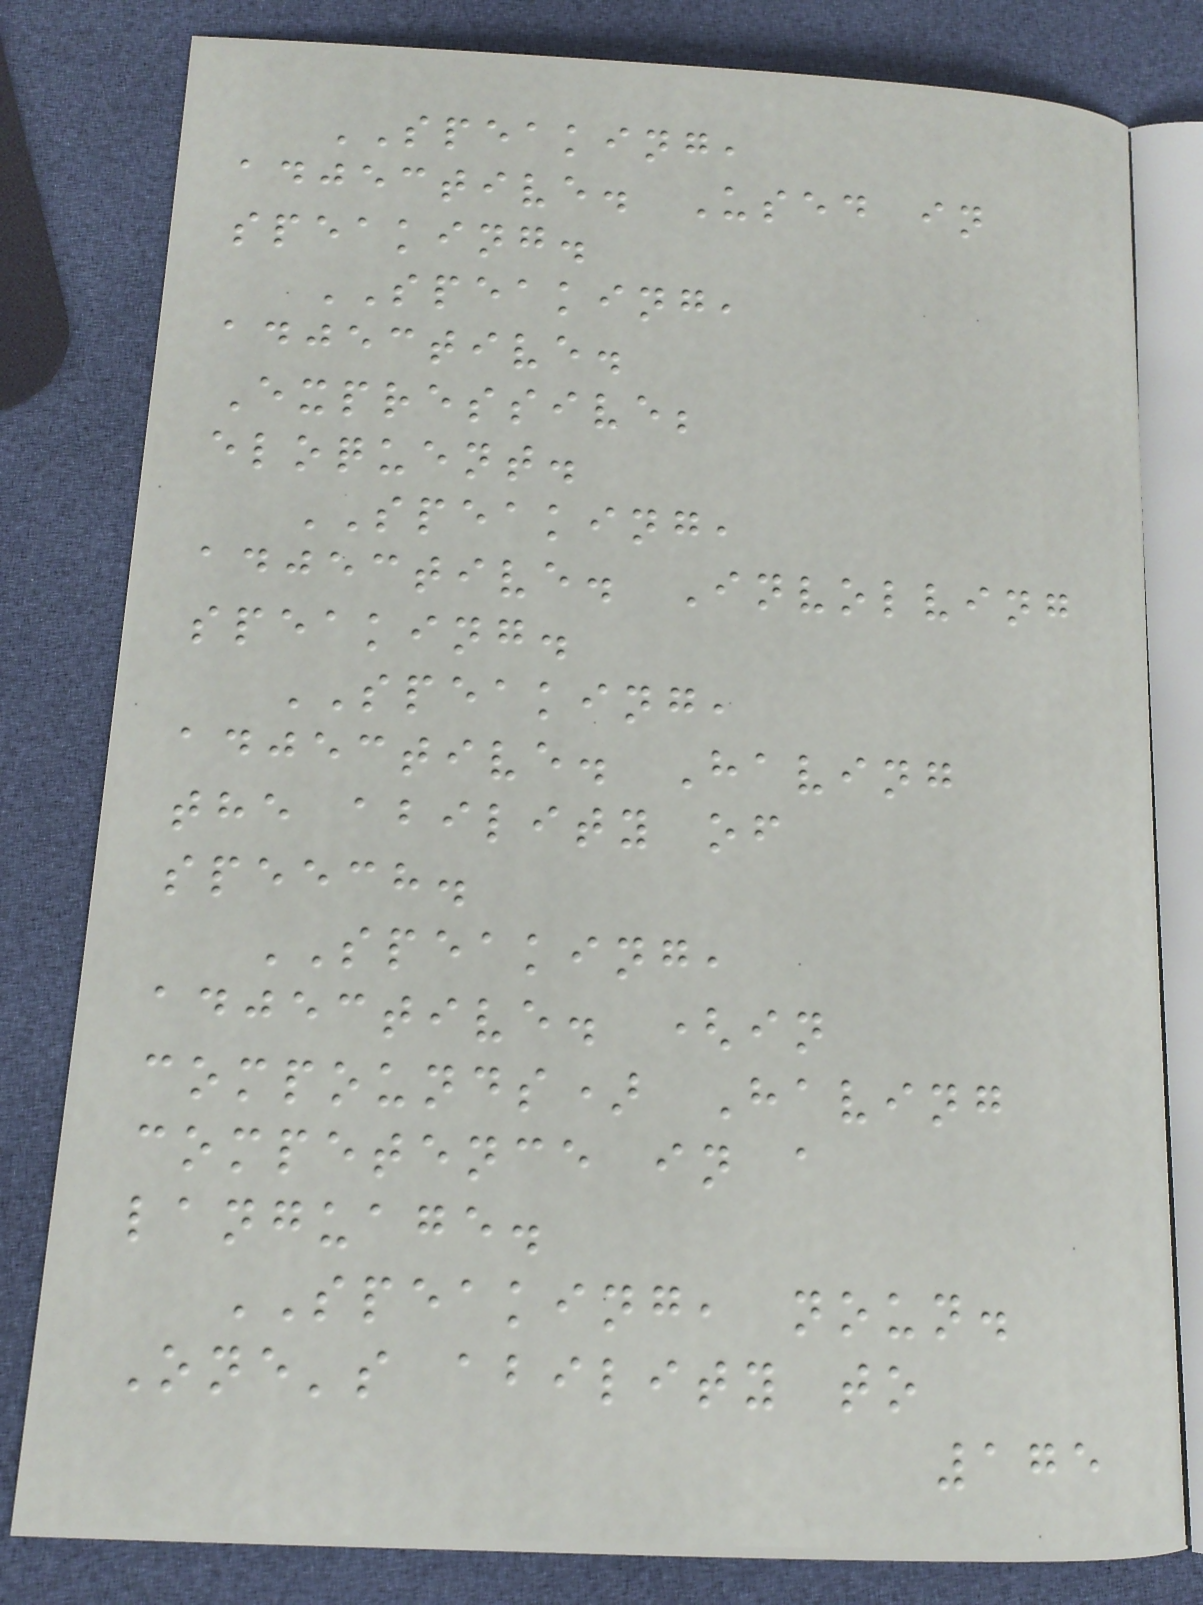SPEAKING,
adjective. Used in
speaking.
SPEAKING,
adjective.
Expressive;
eloquent.
SPEAKING,
adjective. Involving
speaking.
SPEAKING,
adjective. Having
the ability of
speech.
SPEAKING,
adjective. (in
compounds) Having
competence in a
language.
SPEAKING, noun.
One's ability to
175
